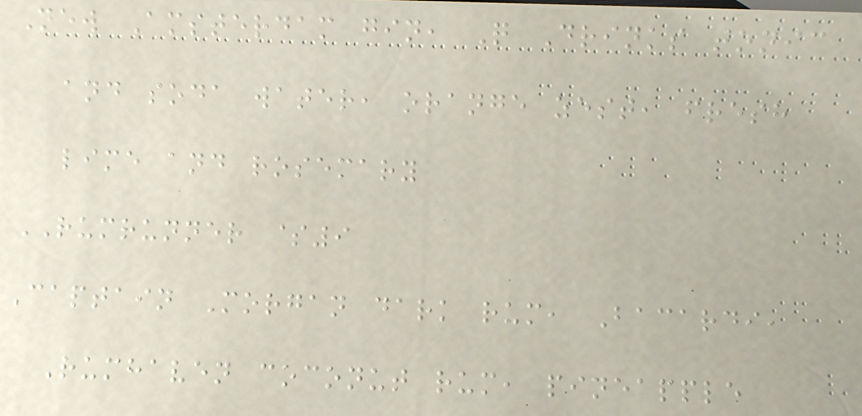New Amsterdam gin, Q Drinks tonic
and soda water, orange zest, fresh
lime and rosemary
RUMRUNNER $9
Captain Morgan dark rum, Bacardi,
Rumhaven coconut rum, pineapple
